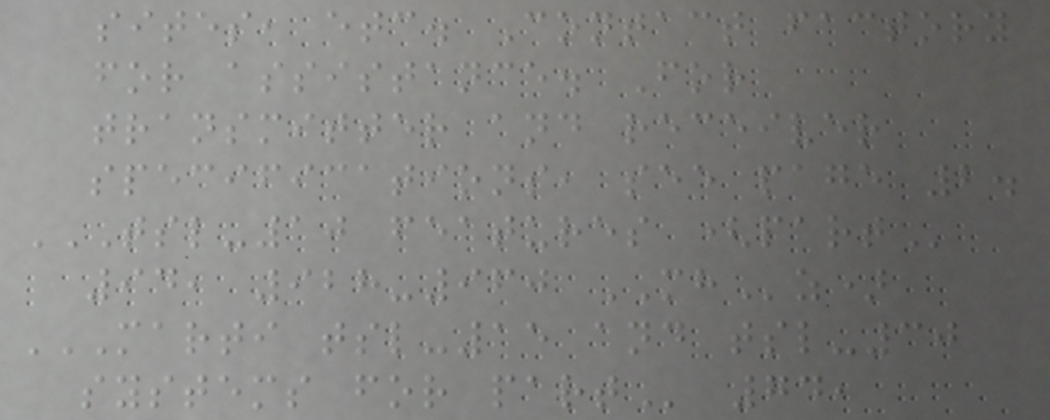sites, etc. Contact factory
for assistance. For
transmitter and receiver
specifications, see page 2.
TSL-10 FEATURES (PART
94, 928-960 MHz)
MARTI TSL-15 AND TSL-30
SYSTEMS FOR PART 74,
